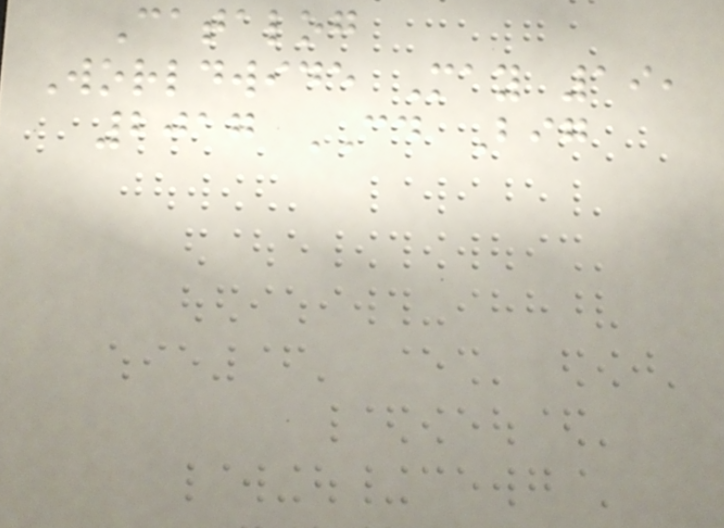Catalog
Worldwide May 19,
2017 CD Big
